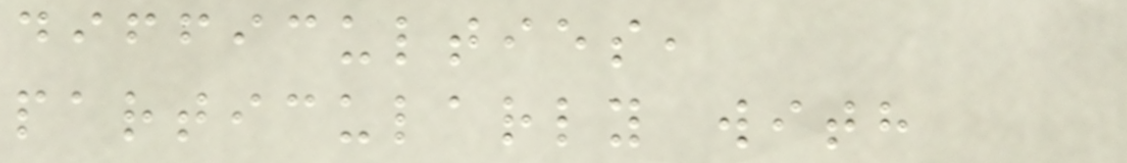difficulties,
particularly with
